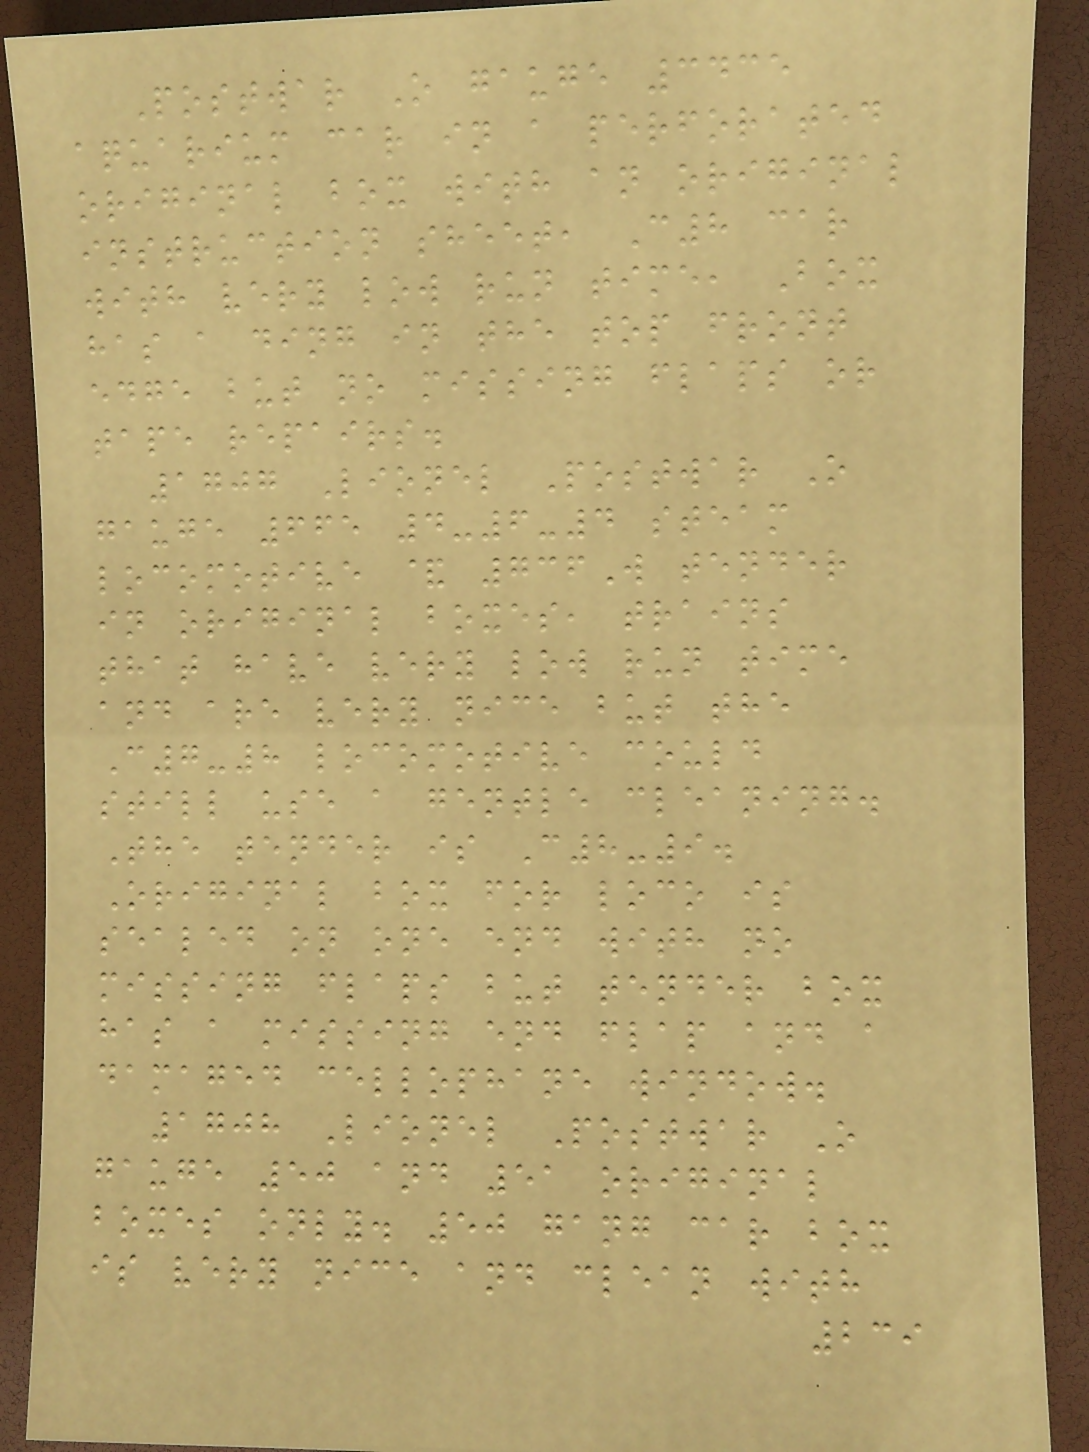Postwar O gauge 3435
aquarium car in a perforated
original box with an original
instruction sheet, C8 car
with very low run time, Box
has a ding in the top front
edge but no missing flaps or
tape repairs.
1707 Lionel Postwar O
gauge 665 4-6-4 steam
locomotive & 736W tender
in original boxes, trains
that have very low run time
and are very nice but the
C7-8 locomotive could
still use a gentle cleaning.
The tender is C8-9.
Original box for loco is
sealed on one end with no
missing flaps but tender box
has a missing end flap and a
damaged cellophane window.
1708 Lionel Postwar O
gauge 50 and 51 original
boxes only. 50 gang car box
is very nice and clean with
239
